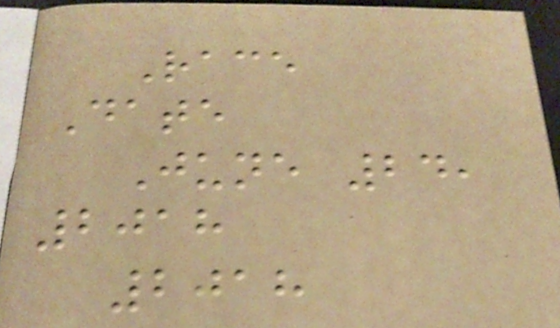Race
Date
June 24,
2018
2018
